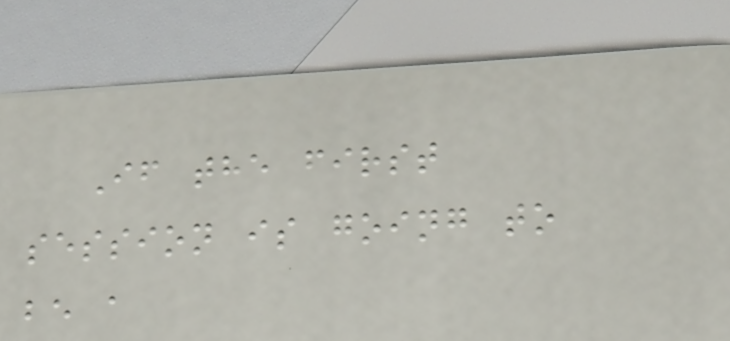If the first
session is going to
be a
